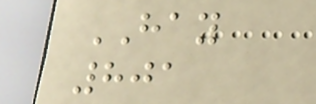HAY
801
